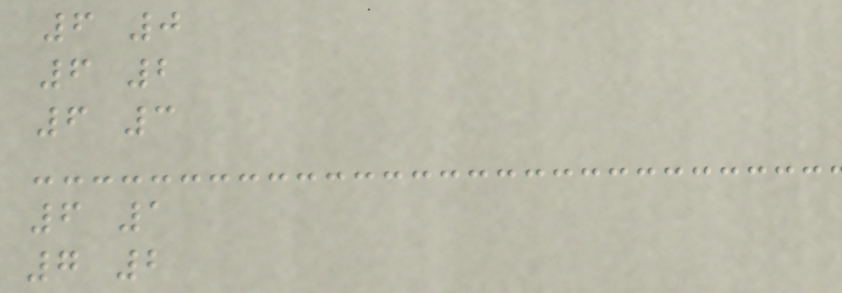6 0
6 2
6 3
6 1
7 2
